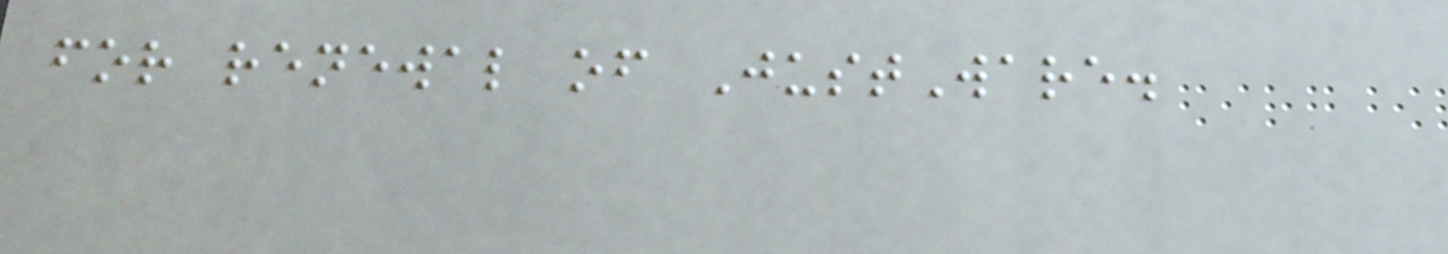for renewal of JustWare.
